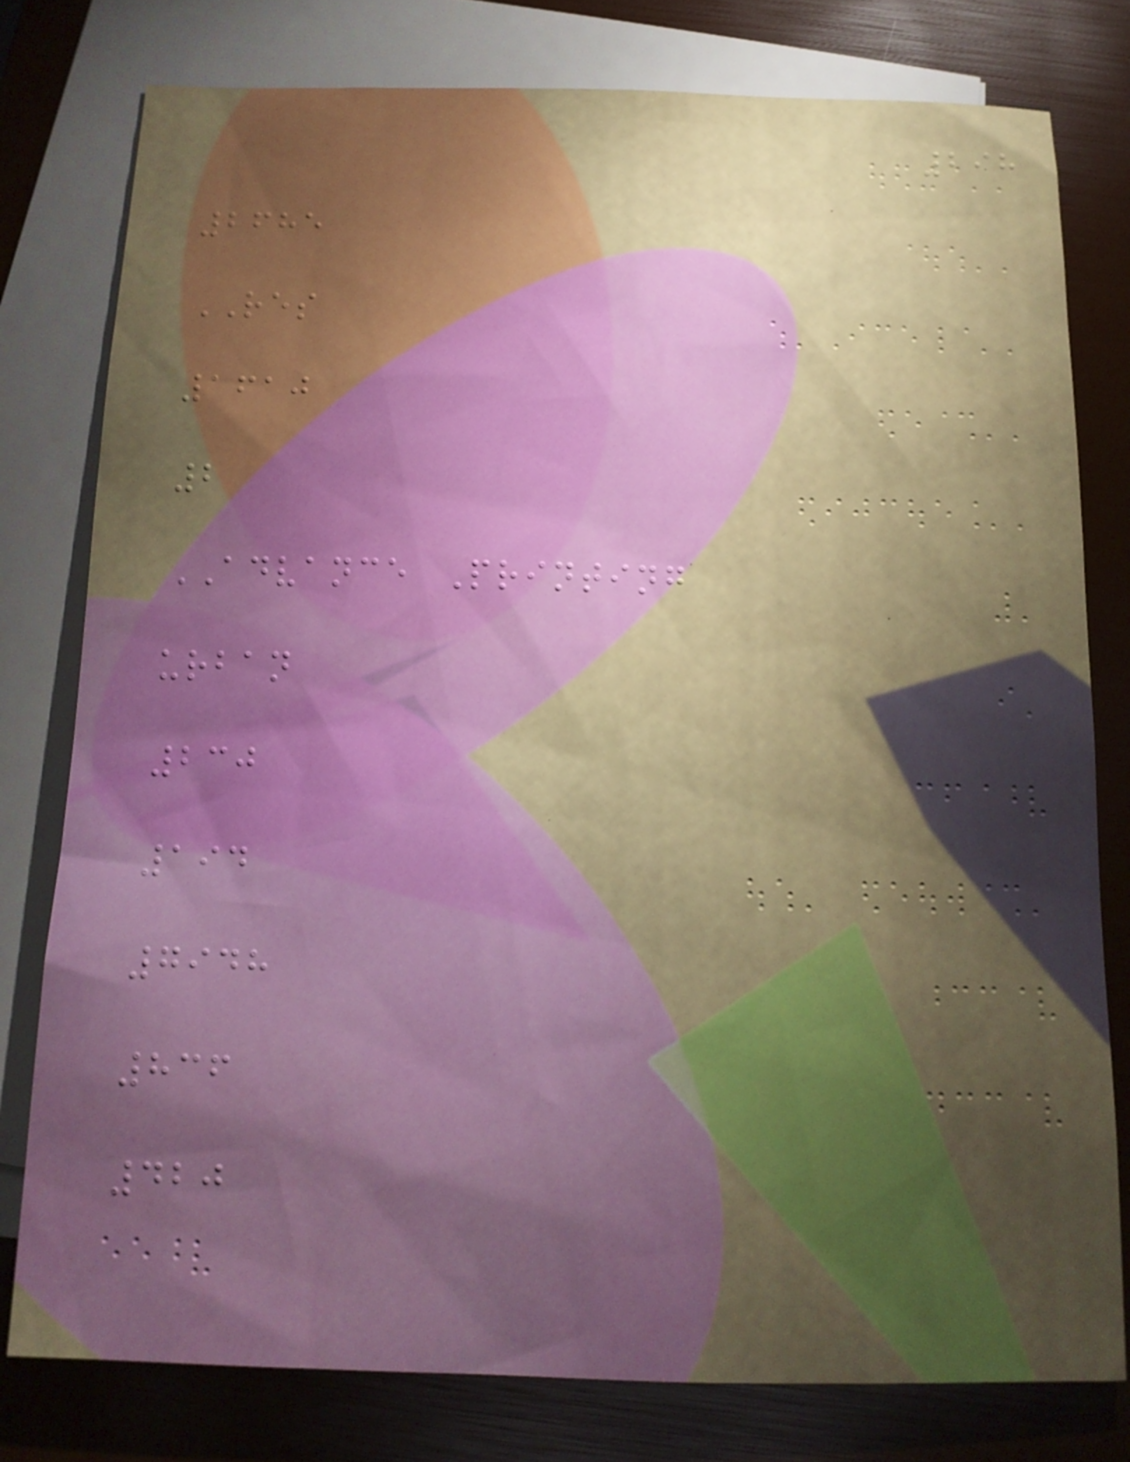298
2685
RES
1610
2
ADVANCE Printing
urban
230
194
7948
836
420
